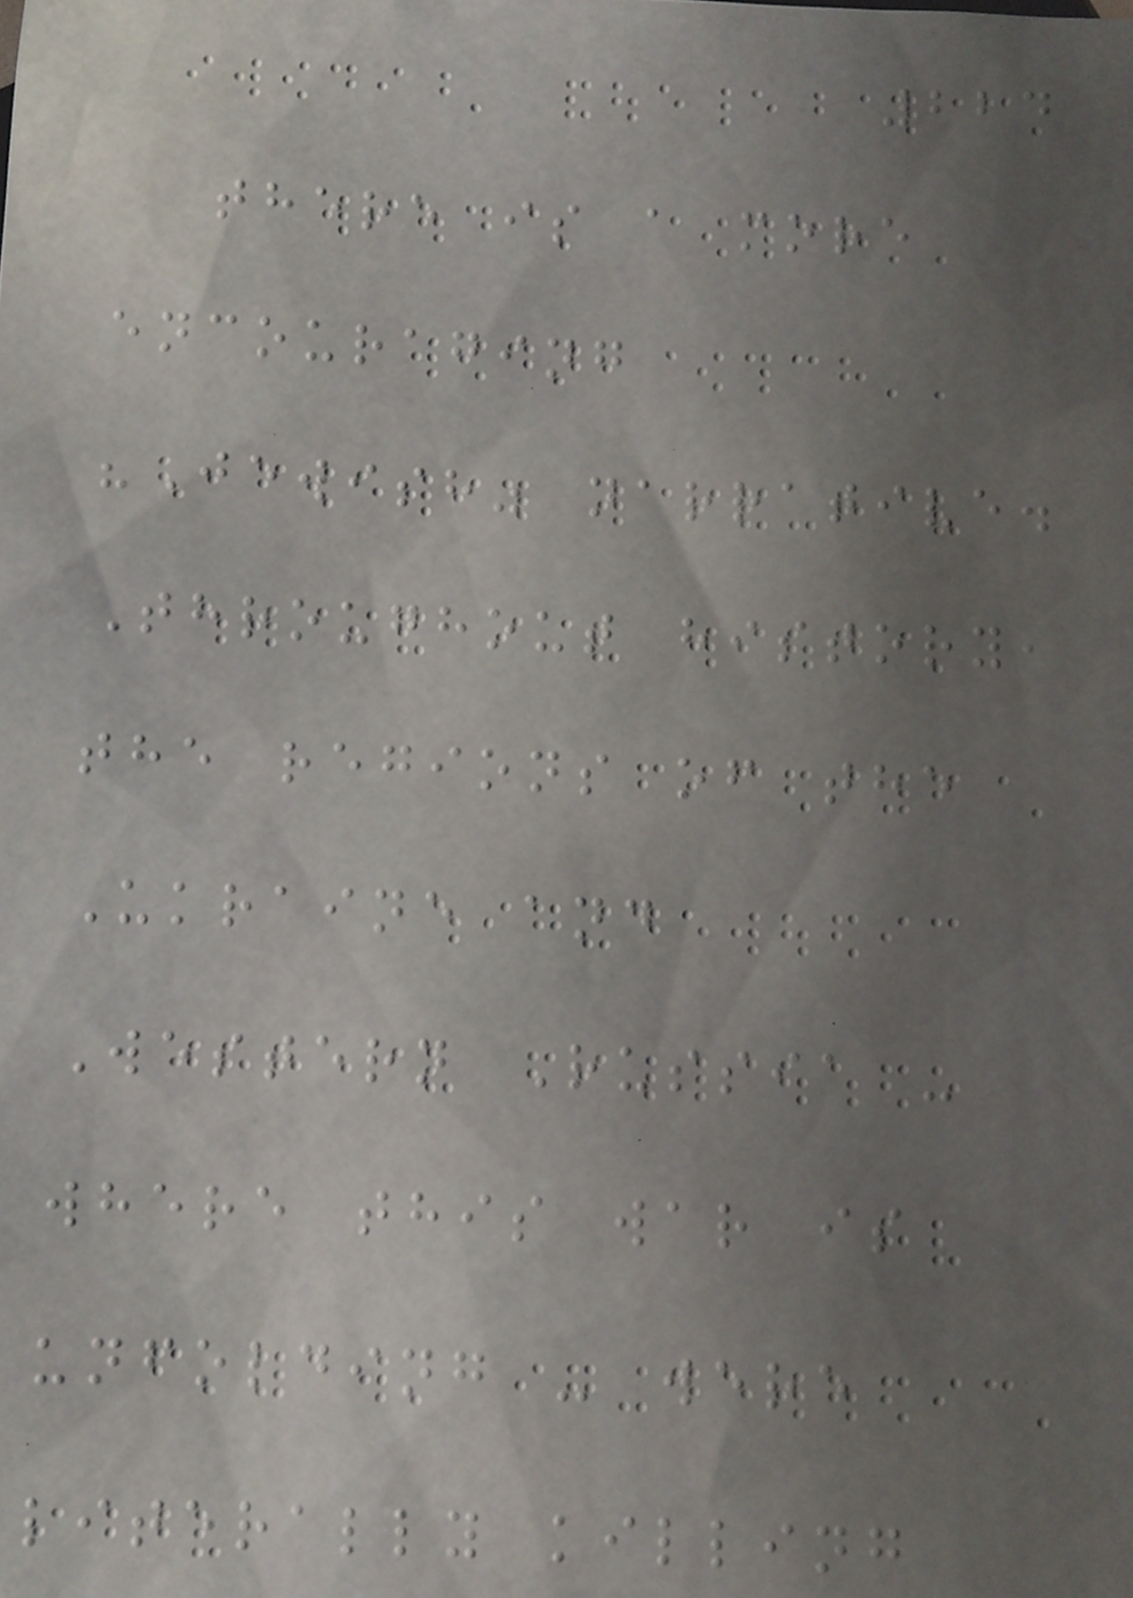224
there is a more
encouraging
"Jewish" narrative.
Throughout history,
the regions of the
Ukraine and
Western Russia -
where this war is
unfolding - were
literally killing
